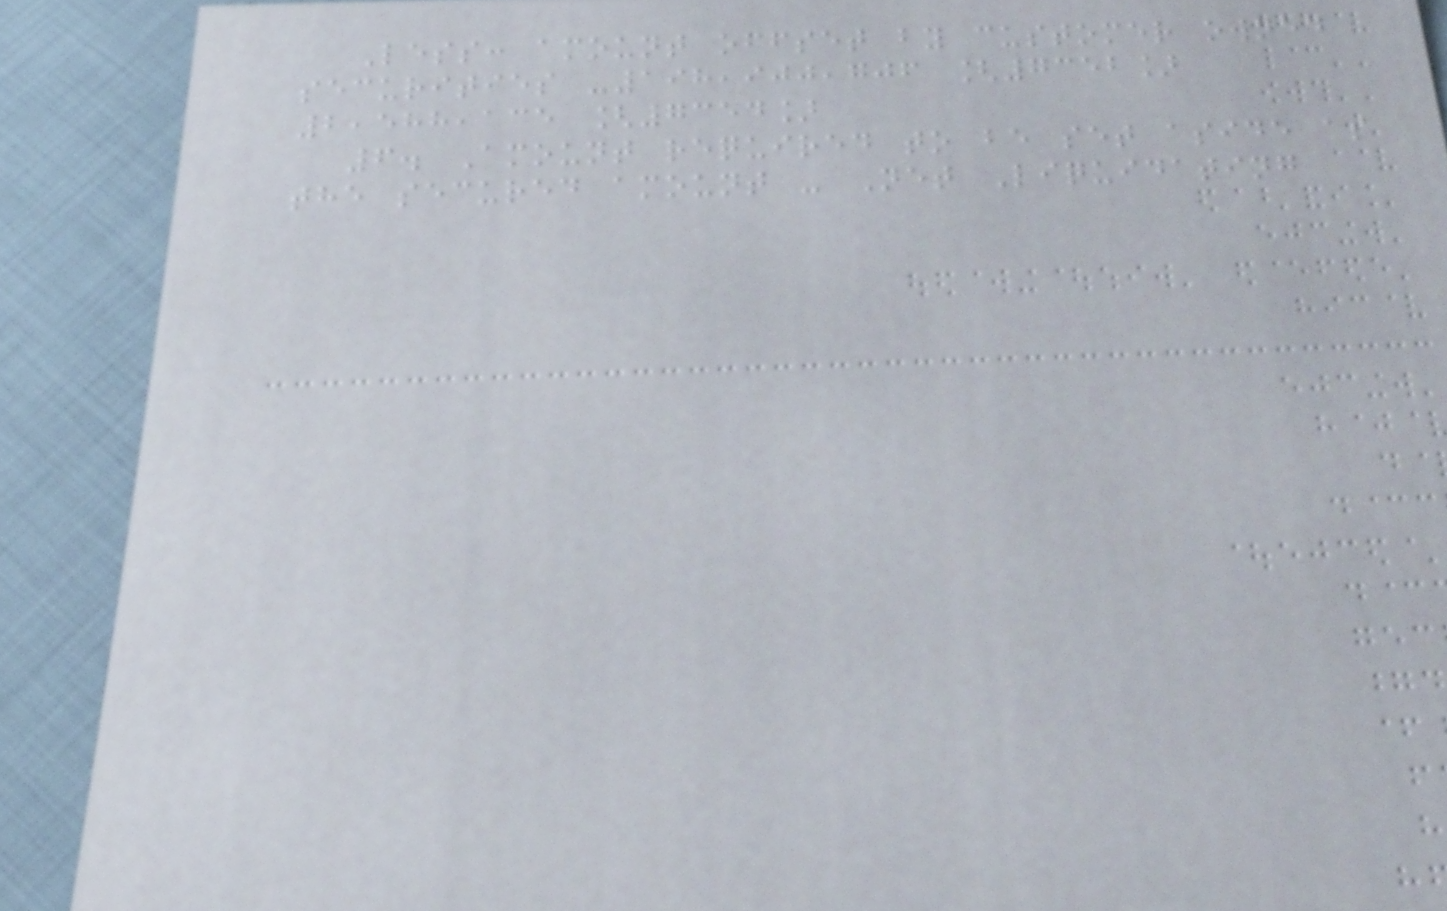Less: amount offset by customer owned
securities -198,900,706 [7352]
2,588,135 [7354]
6. Amount required to be set aside as
the secured amount - Net Liquidating
